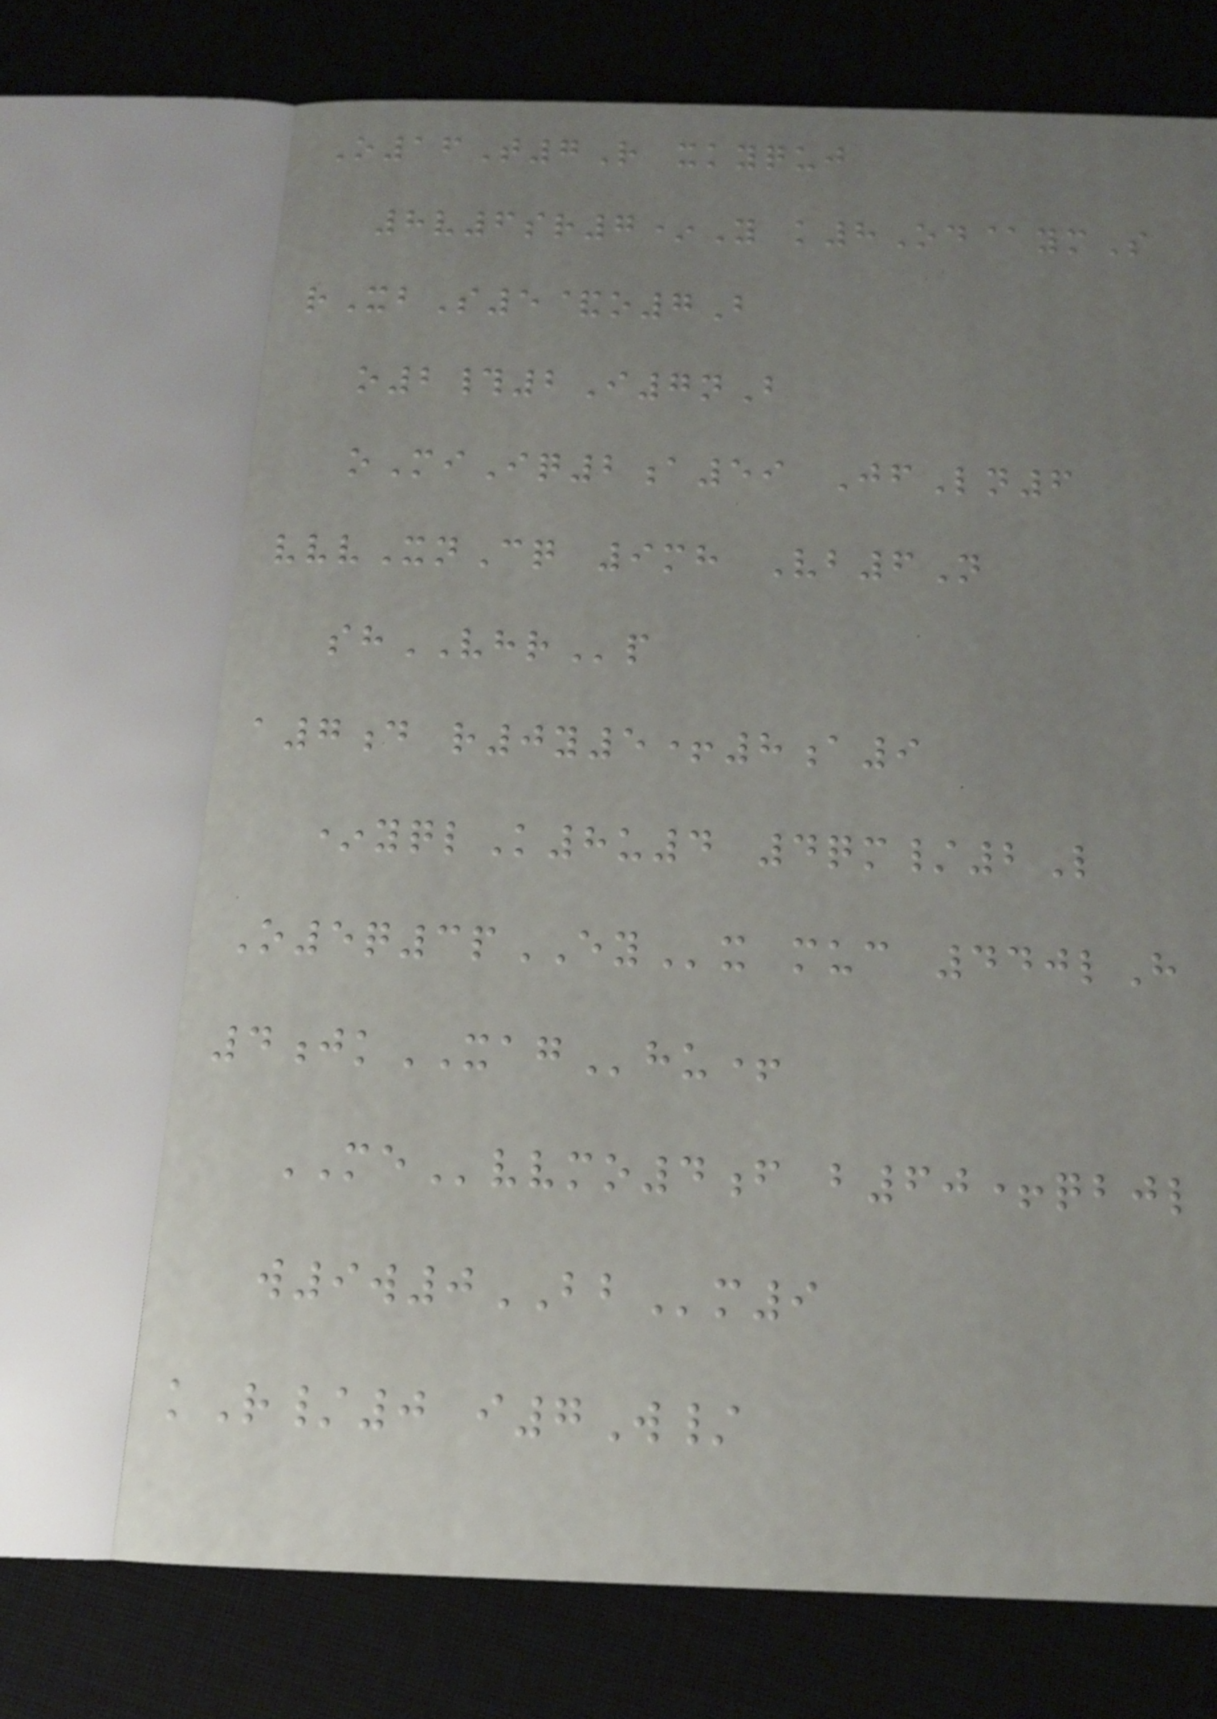O16T7R xkyquj
8v6sr7*Y k8Od@ymS
rXbS5&o7B
o2#2I7nB
oMiIq2a59 JfLn6
vvvXnCq 9mh Vb6N
shVHRp
a7d r0y5+8a9
*yqlK8u4 4qm/2L
O5q3pEYx muc 440lH
4jkXAGhu+
MEvvmo4f b60+qbjl
w9w0BBm9
kR/0 i7W/
